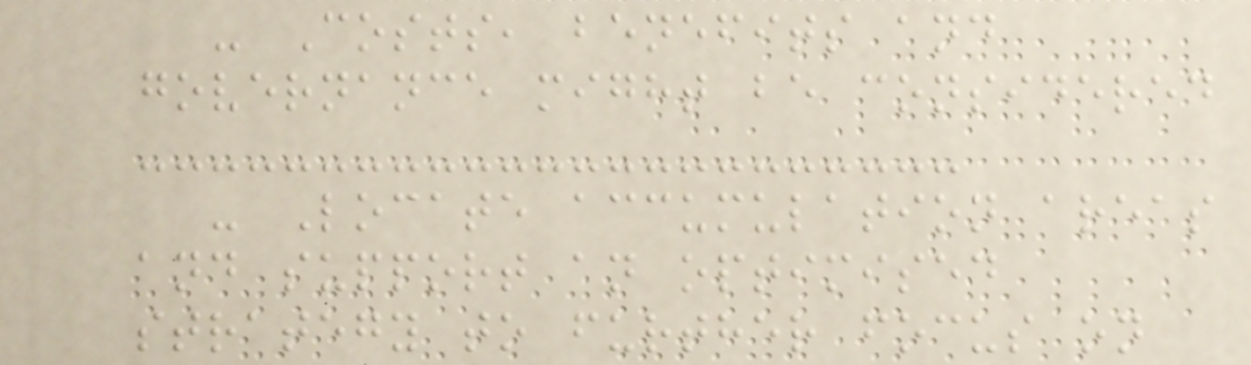- Costs, benefits and
governance might be considered
- Locate accumulation areas
and support an optimised
strategy to further focus on
